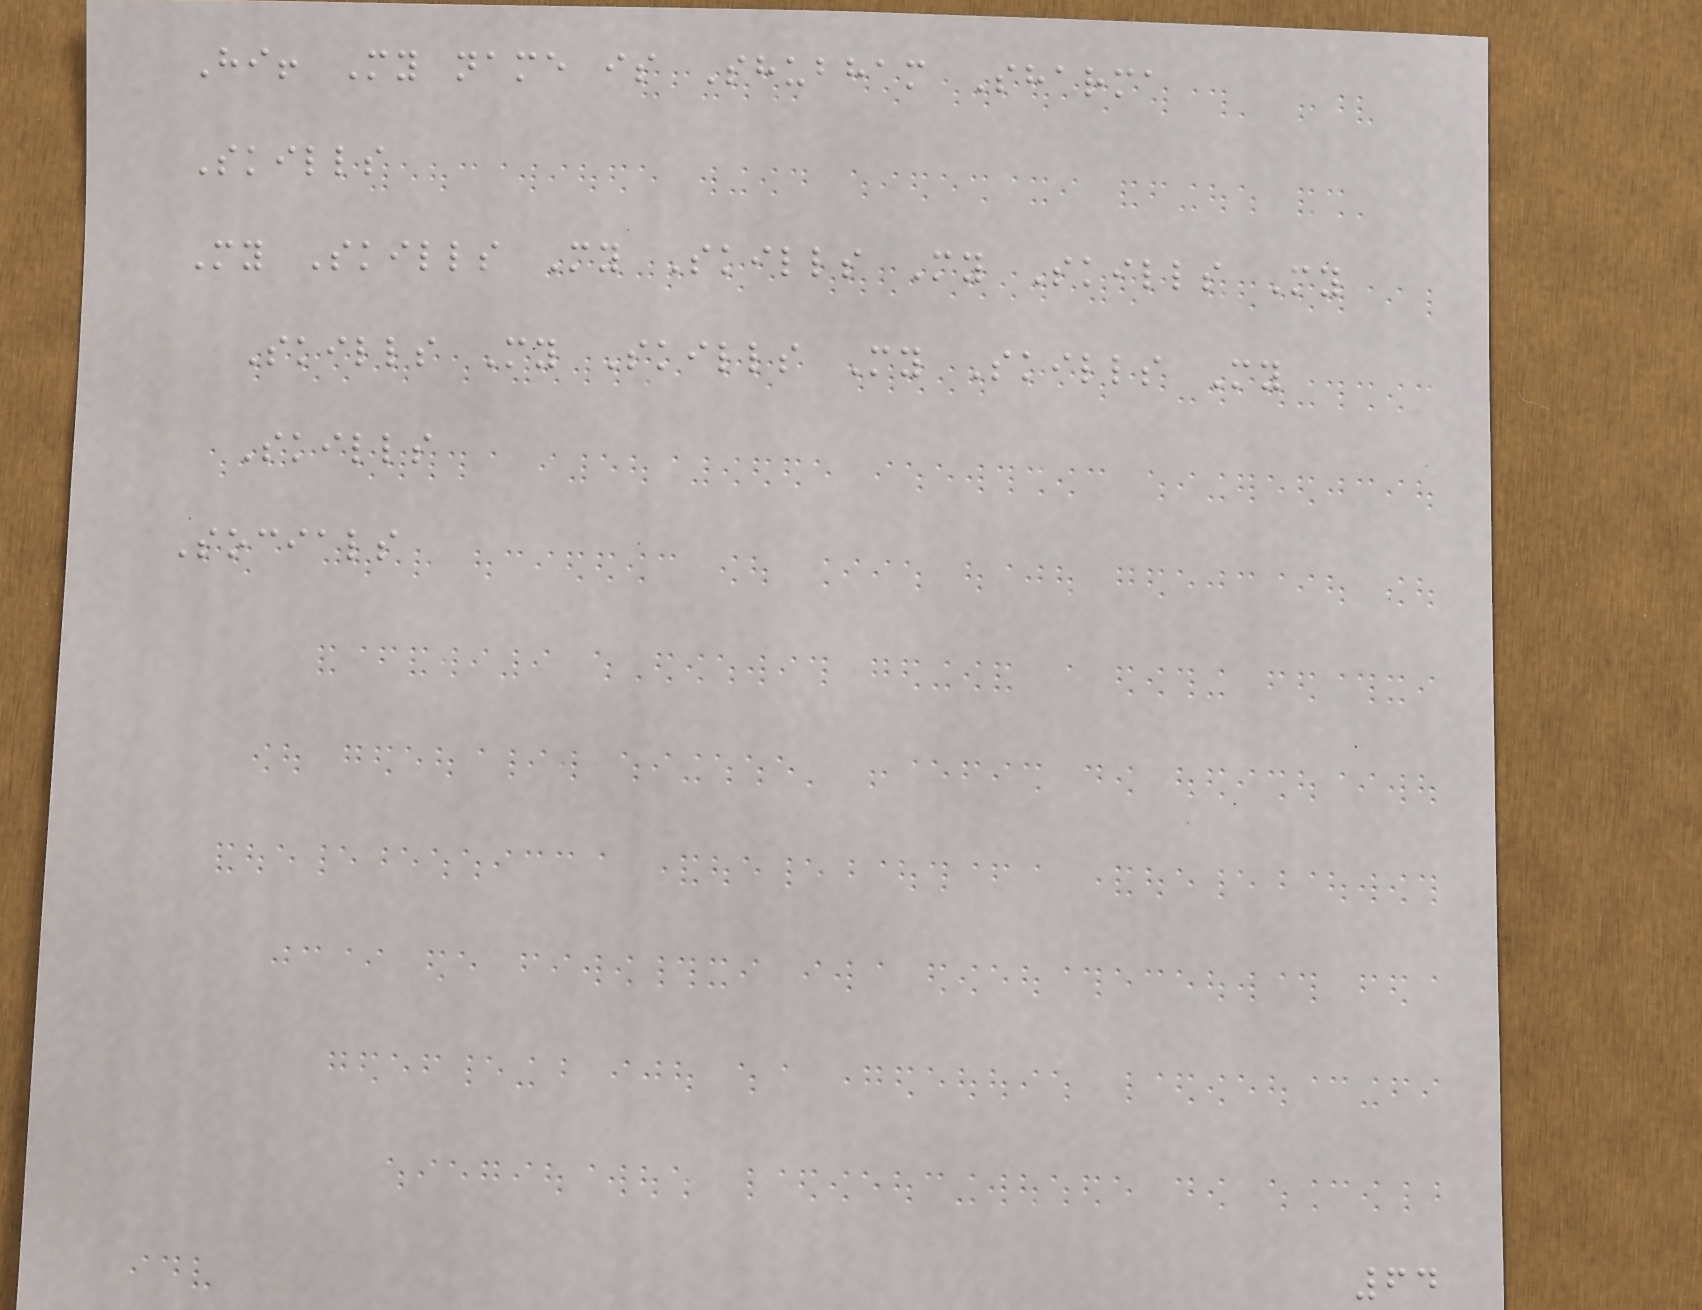Hi! My name is Shubham Sharma
Skills
My Skills My Skills My Skills My
Skills My Skills My Skills My
Skills
Socials
64
